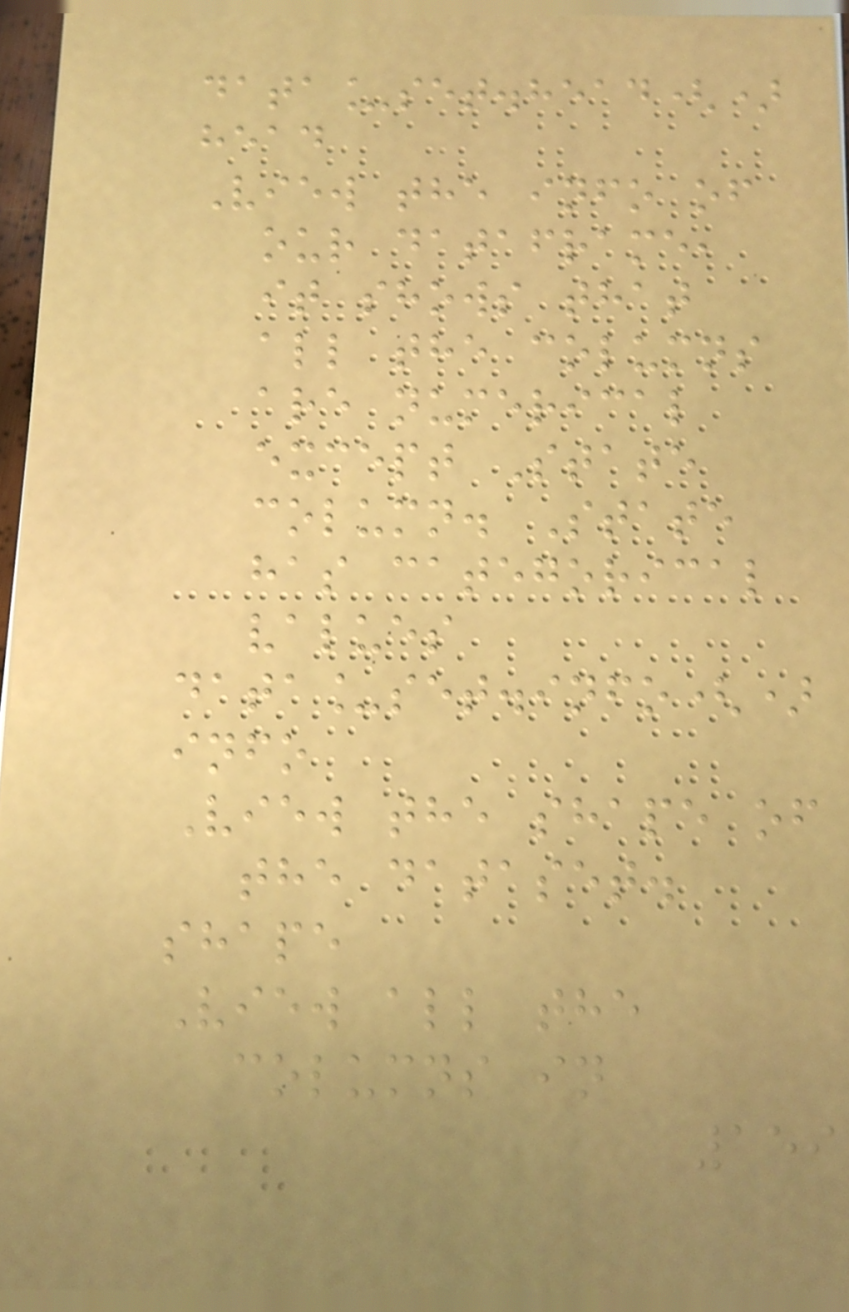data_set.head()
head
View the info of
our dataframe,
it shows that
all the columns
are numerical
except State
column. State
has categorical
values
data_set.info()
info
View the shape of
the dataset.
shape
View all the
columns in
159
